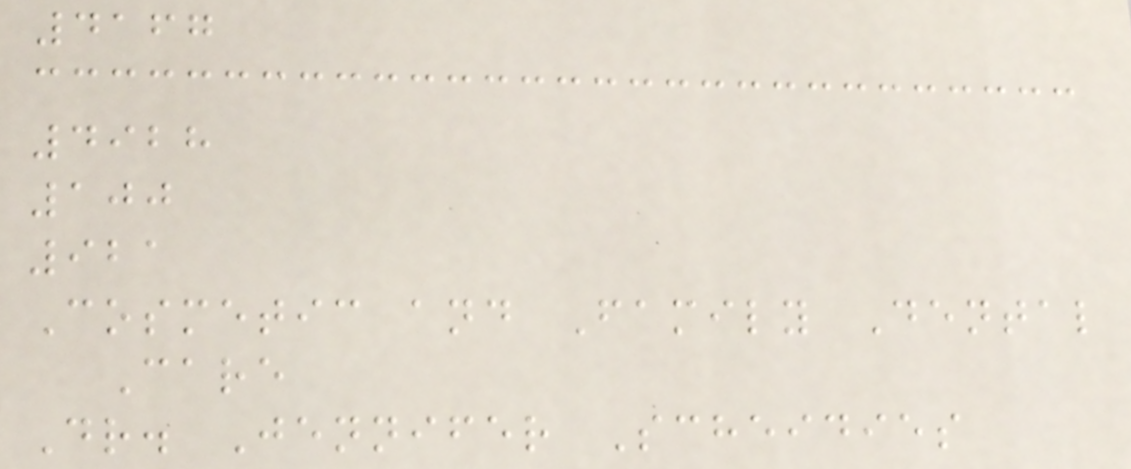4167
4928
100
921
Cosmetic and Family Dental
Care
Dr. Jennifer Scheidies
